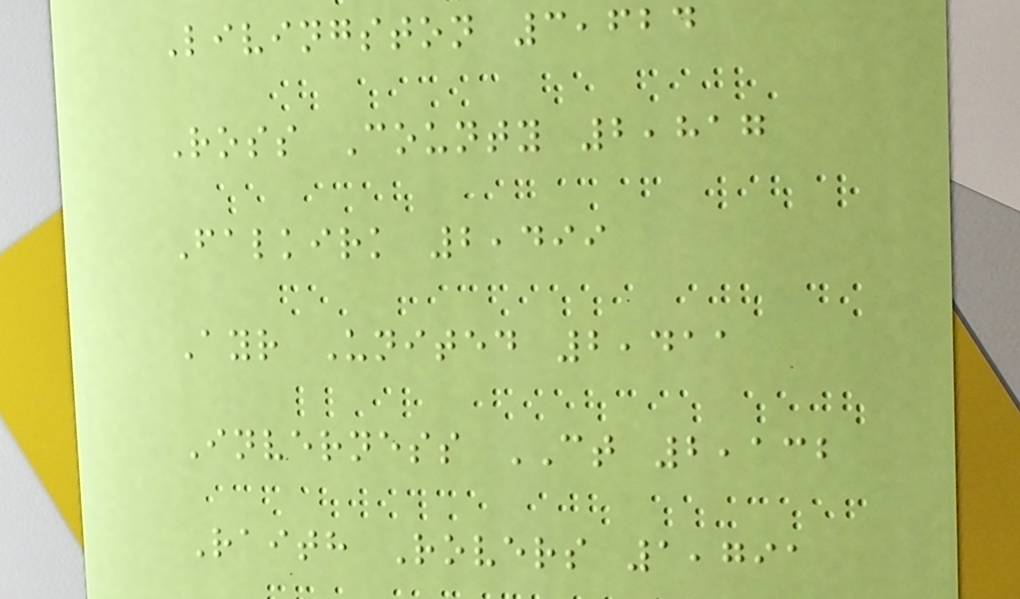Livingston 3,624
Ross County 2,817
Falkirk 2,499
Ayr United 2,411
Inverness CT 2,132
Raith Rovers 1,791
